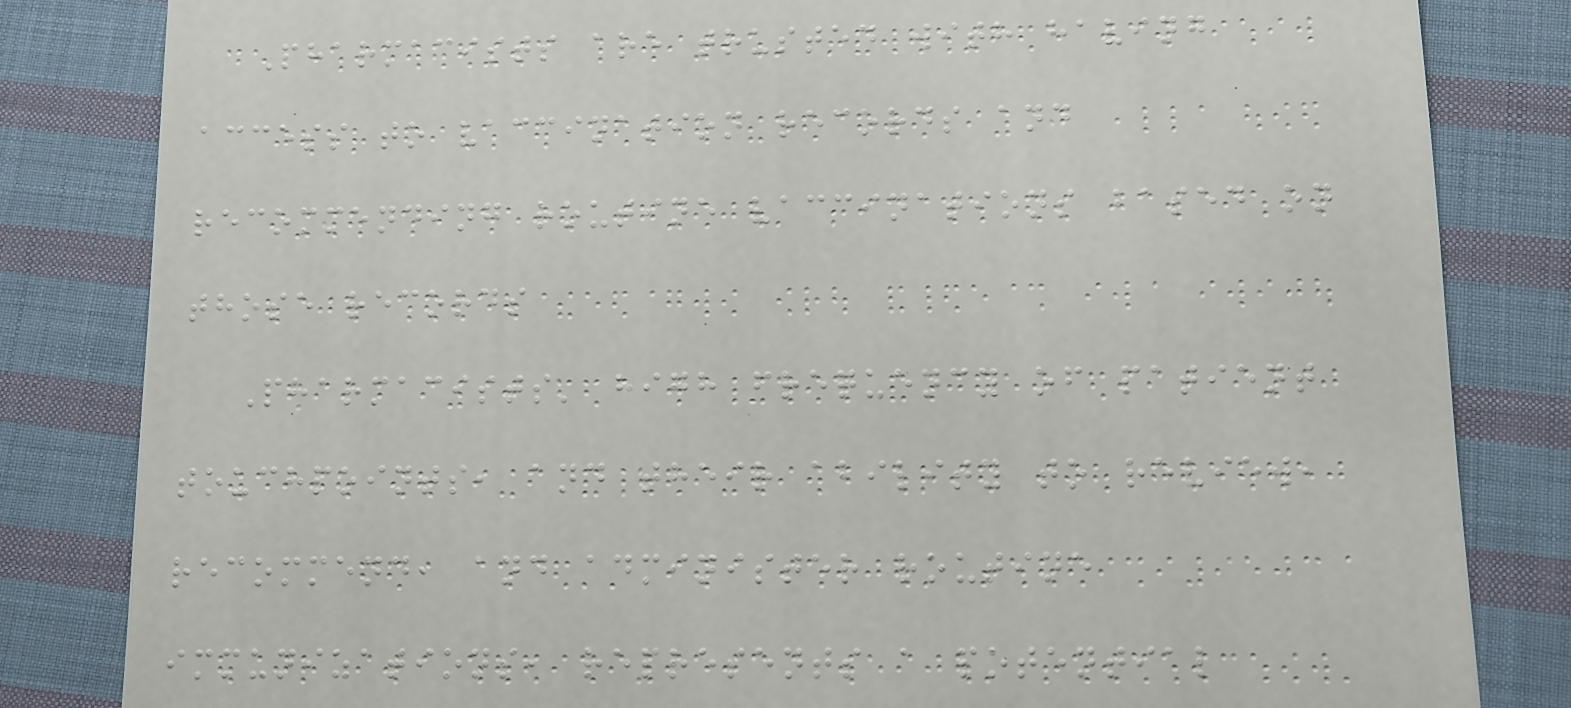Pharmacists are trusted with having
access to vaccination records and
recommending routine vaccinations based on
those records
Pharmacists' high frequency of patient
touchpoints, and their ability to review,
recommend, and administer routine
immunizations, represents a potential
